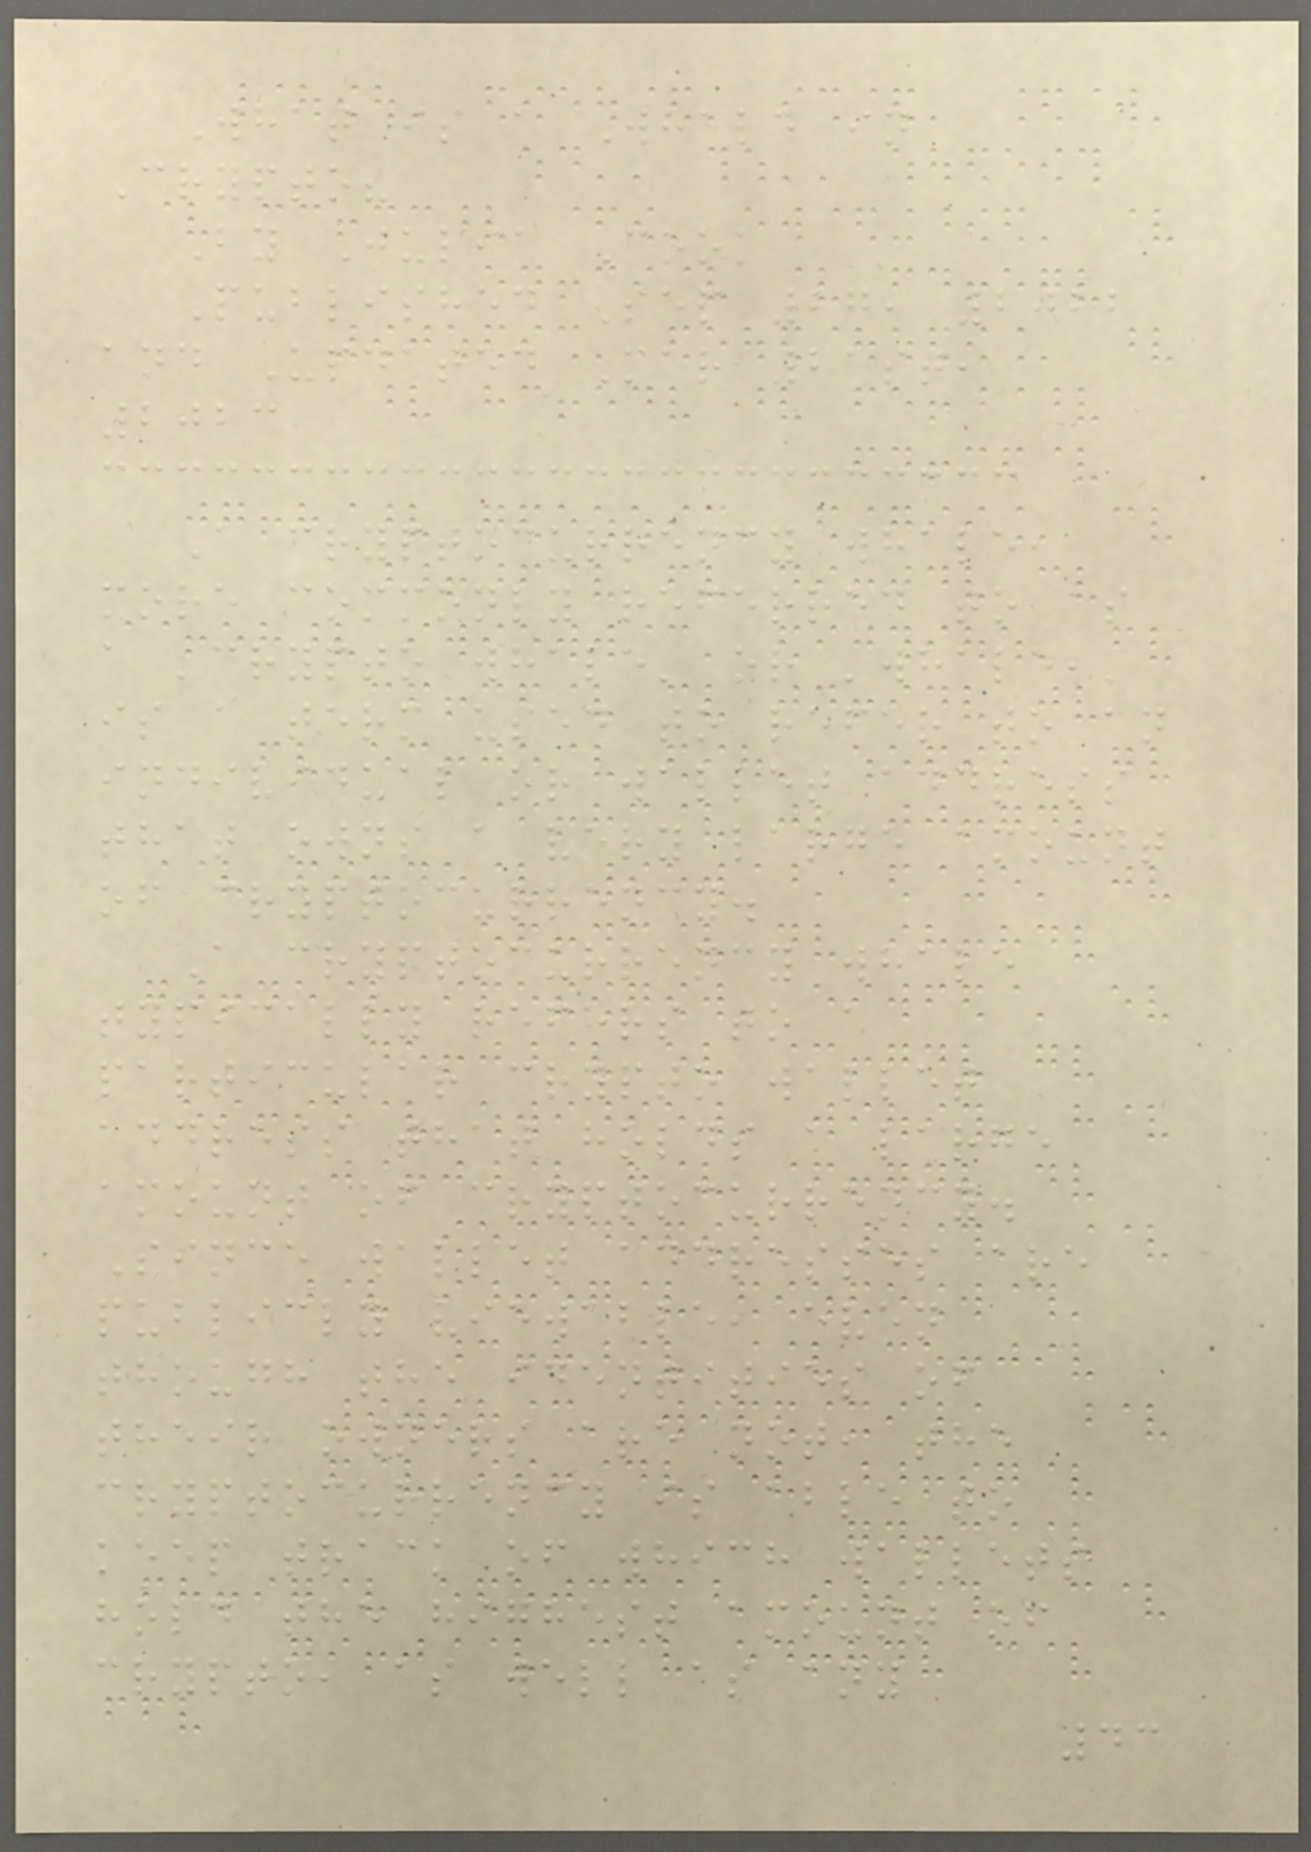What is a Whale in
Crypto?
By Julia Cook
Published Sep 27, 2022
and Updated Mar 21st,
2023
A cryptocurrency whale,
more commonly referred to as
a 'crypto whale' or 'whale,'
is a term used to refer to an
individual or wallet address
that owns a very large amount
of cryptocurrency.
A cryptocurrency whale
typically refers to a
particular crypto wallet
address that holds a large
amount of cryptocurrency.
Since wallet addresses are
publicly viewable, even
though the identities of
their owners are not, the
cryptocurrency is able to
keep track of which wallets
hold the highest amount of
crypto, as well as any
43
